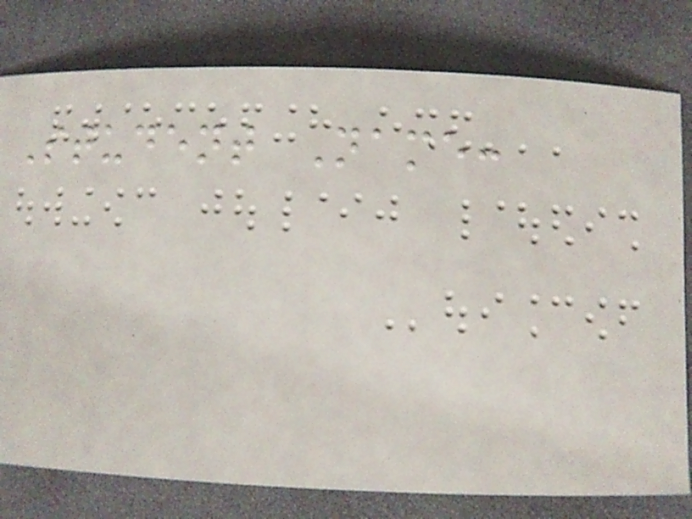Student Name:
